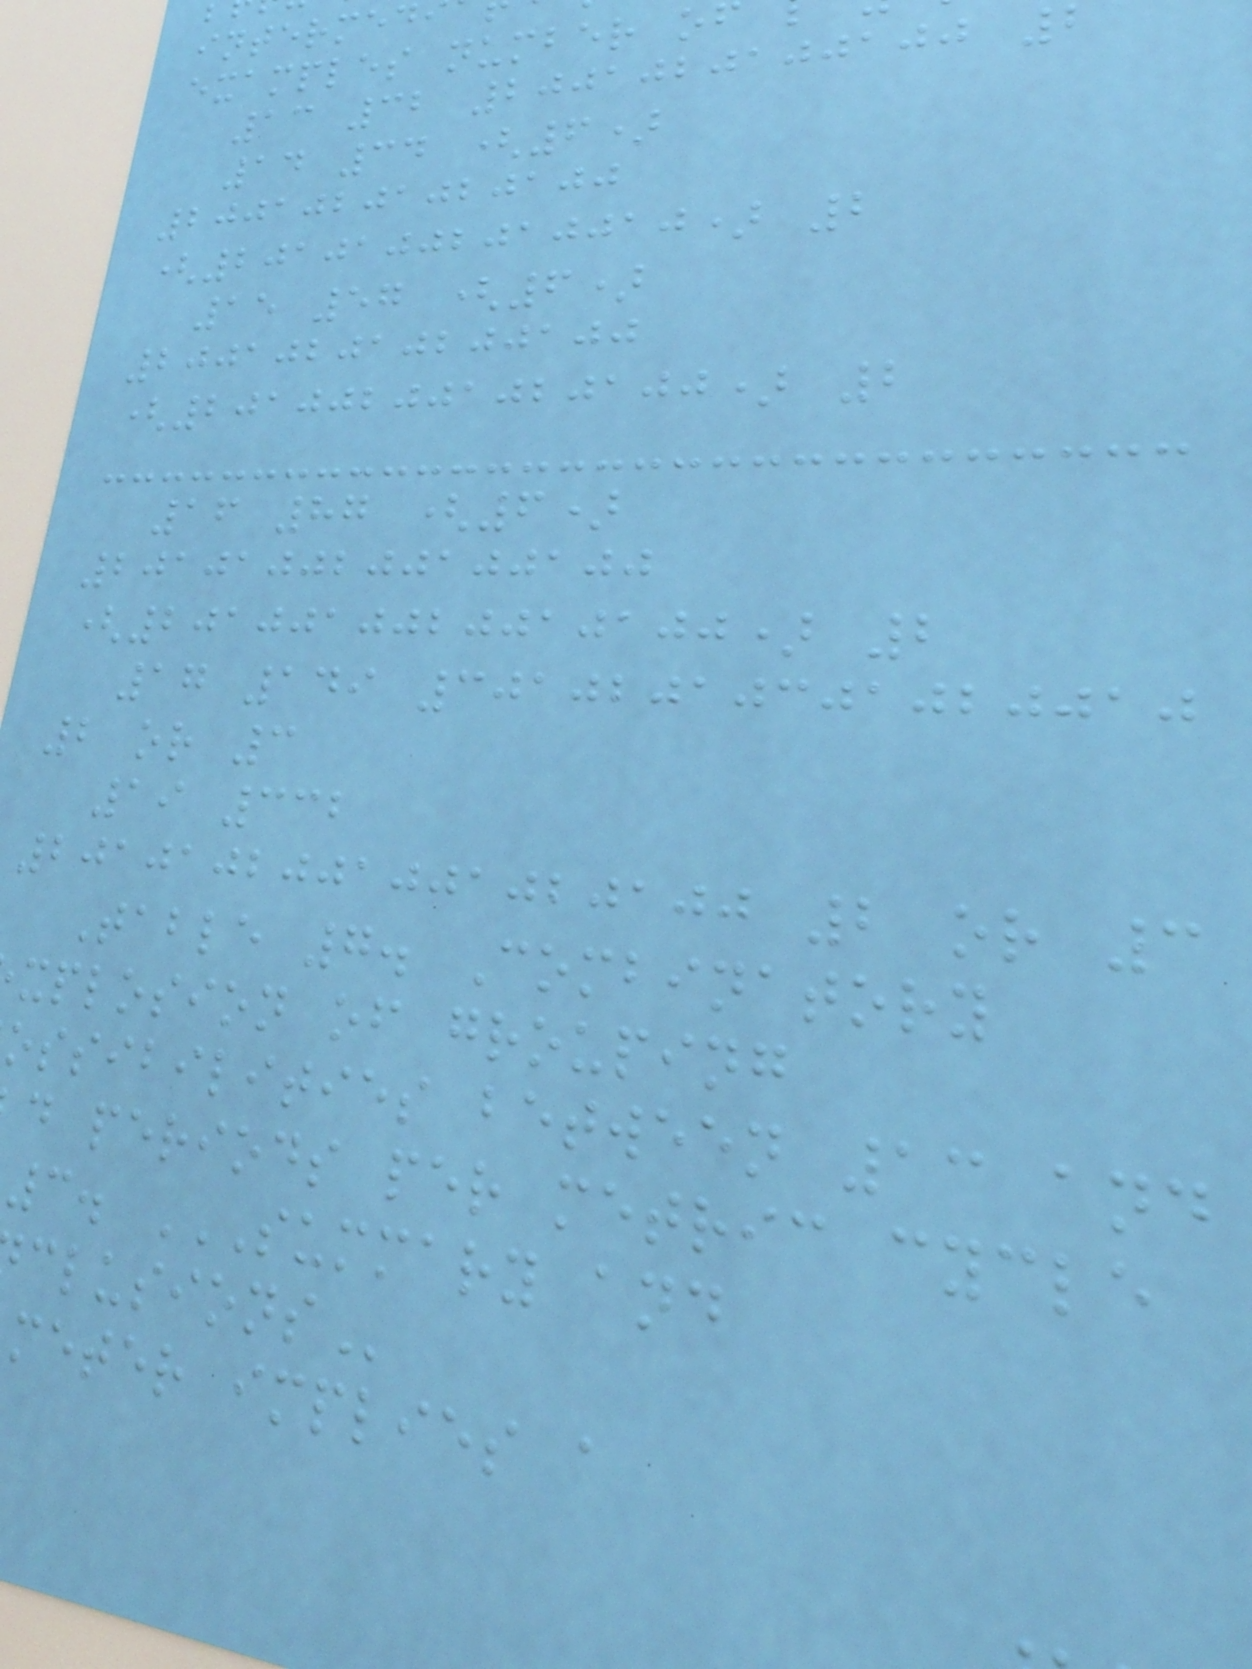intermed
examples number o
13 32 2001020100100
14 34 (6)
20010201020100
(20101002010010) 2
15 57 (6)
200102010200100
(201002001020100) 2
16 87 (6)
2010100200100100
(2010010020010100) 2
17 149 30102010301020010
2 or 3
19 332
2010102001001020100 2 or 3
Table 7. Combinatory
xplosion of grouping
ossibilities between 13 and
d periods per metric cycle
3. SUMMARY AND
meter implies a
